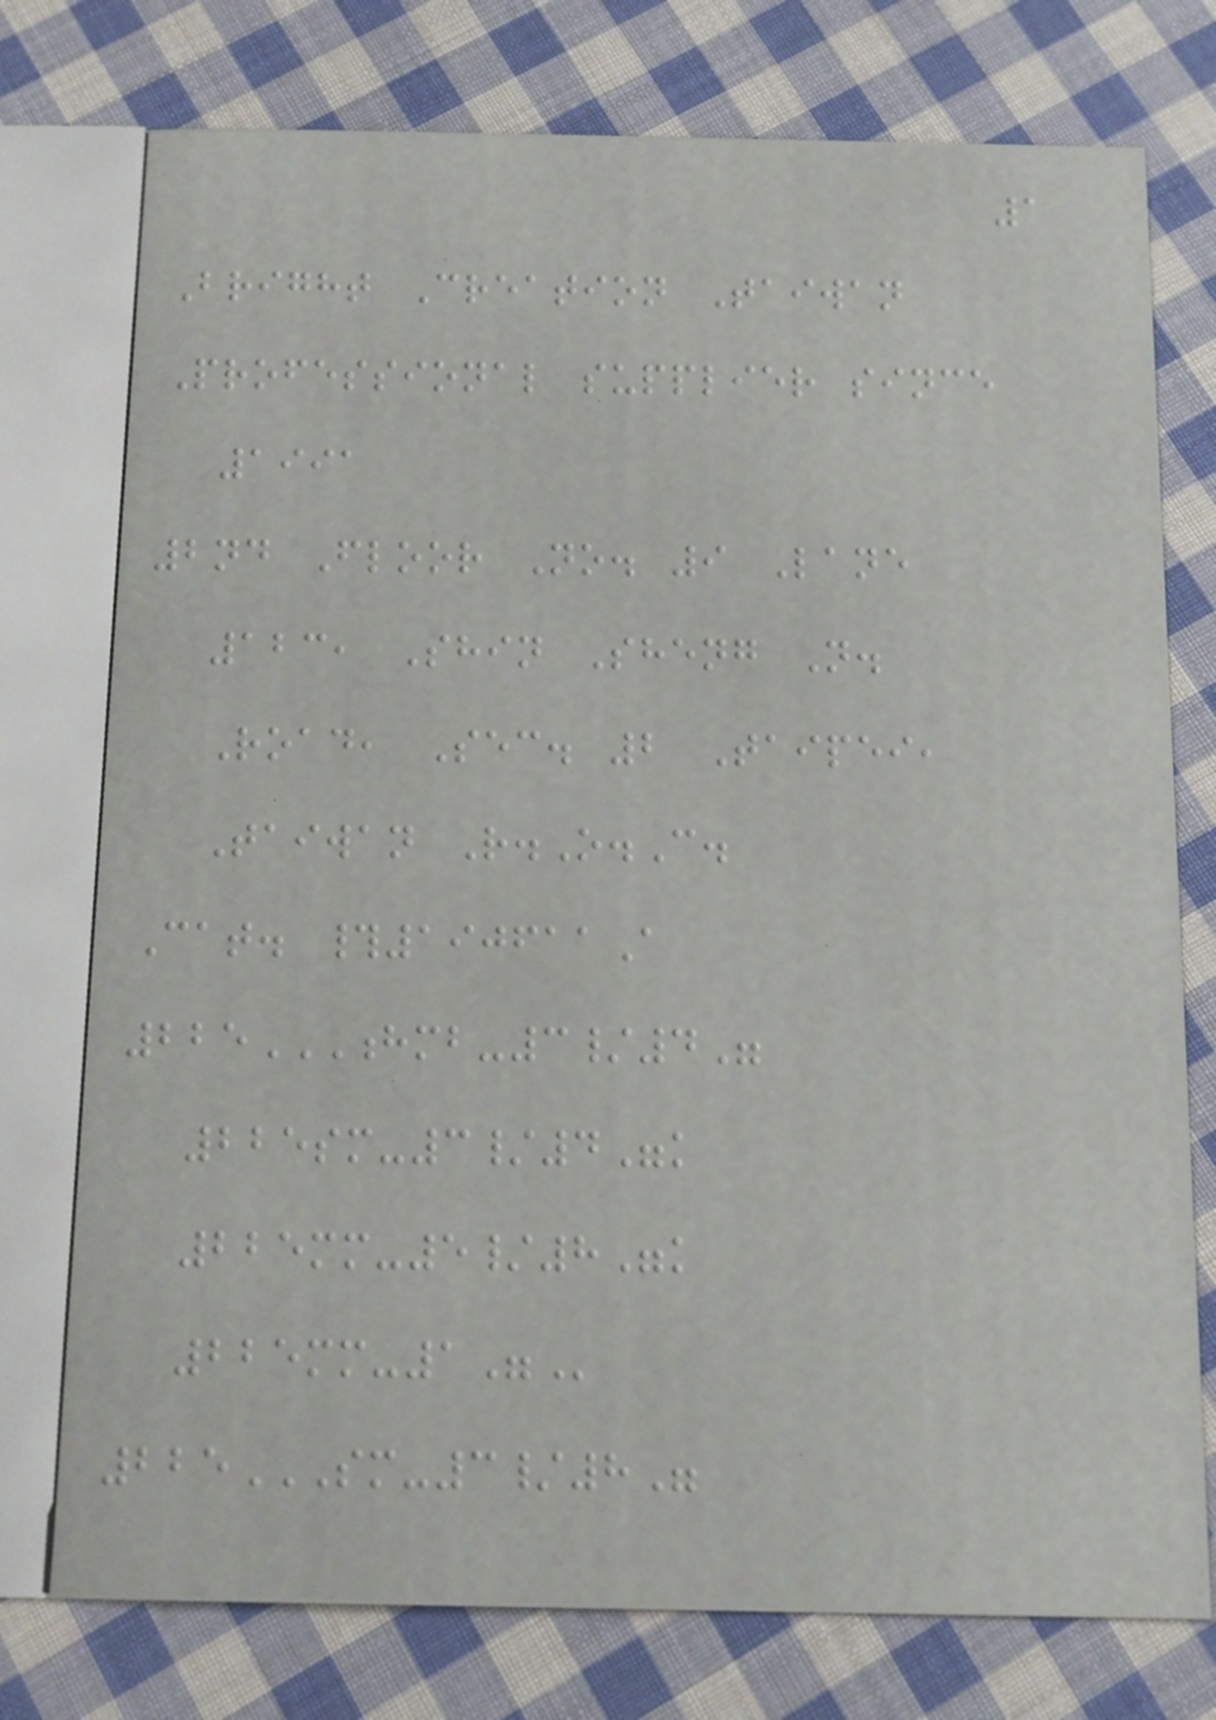1
Bright Creation Taiwan
Professional supplier since
1991
2nd Floor No. 9 Lane
123, Shin Sheng N.
Road, Sec. 2 Taipei,
Taiwan R.O.C.
Cat. #190611A
225HMB-3/4"
225SM-3/4"K
225MM-5/8"K
225MM-1"
225SM-3/8"
